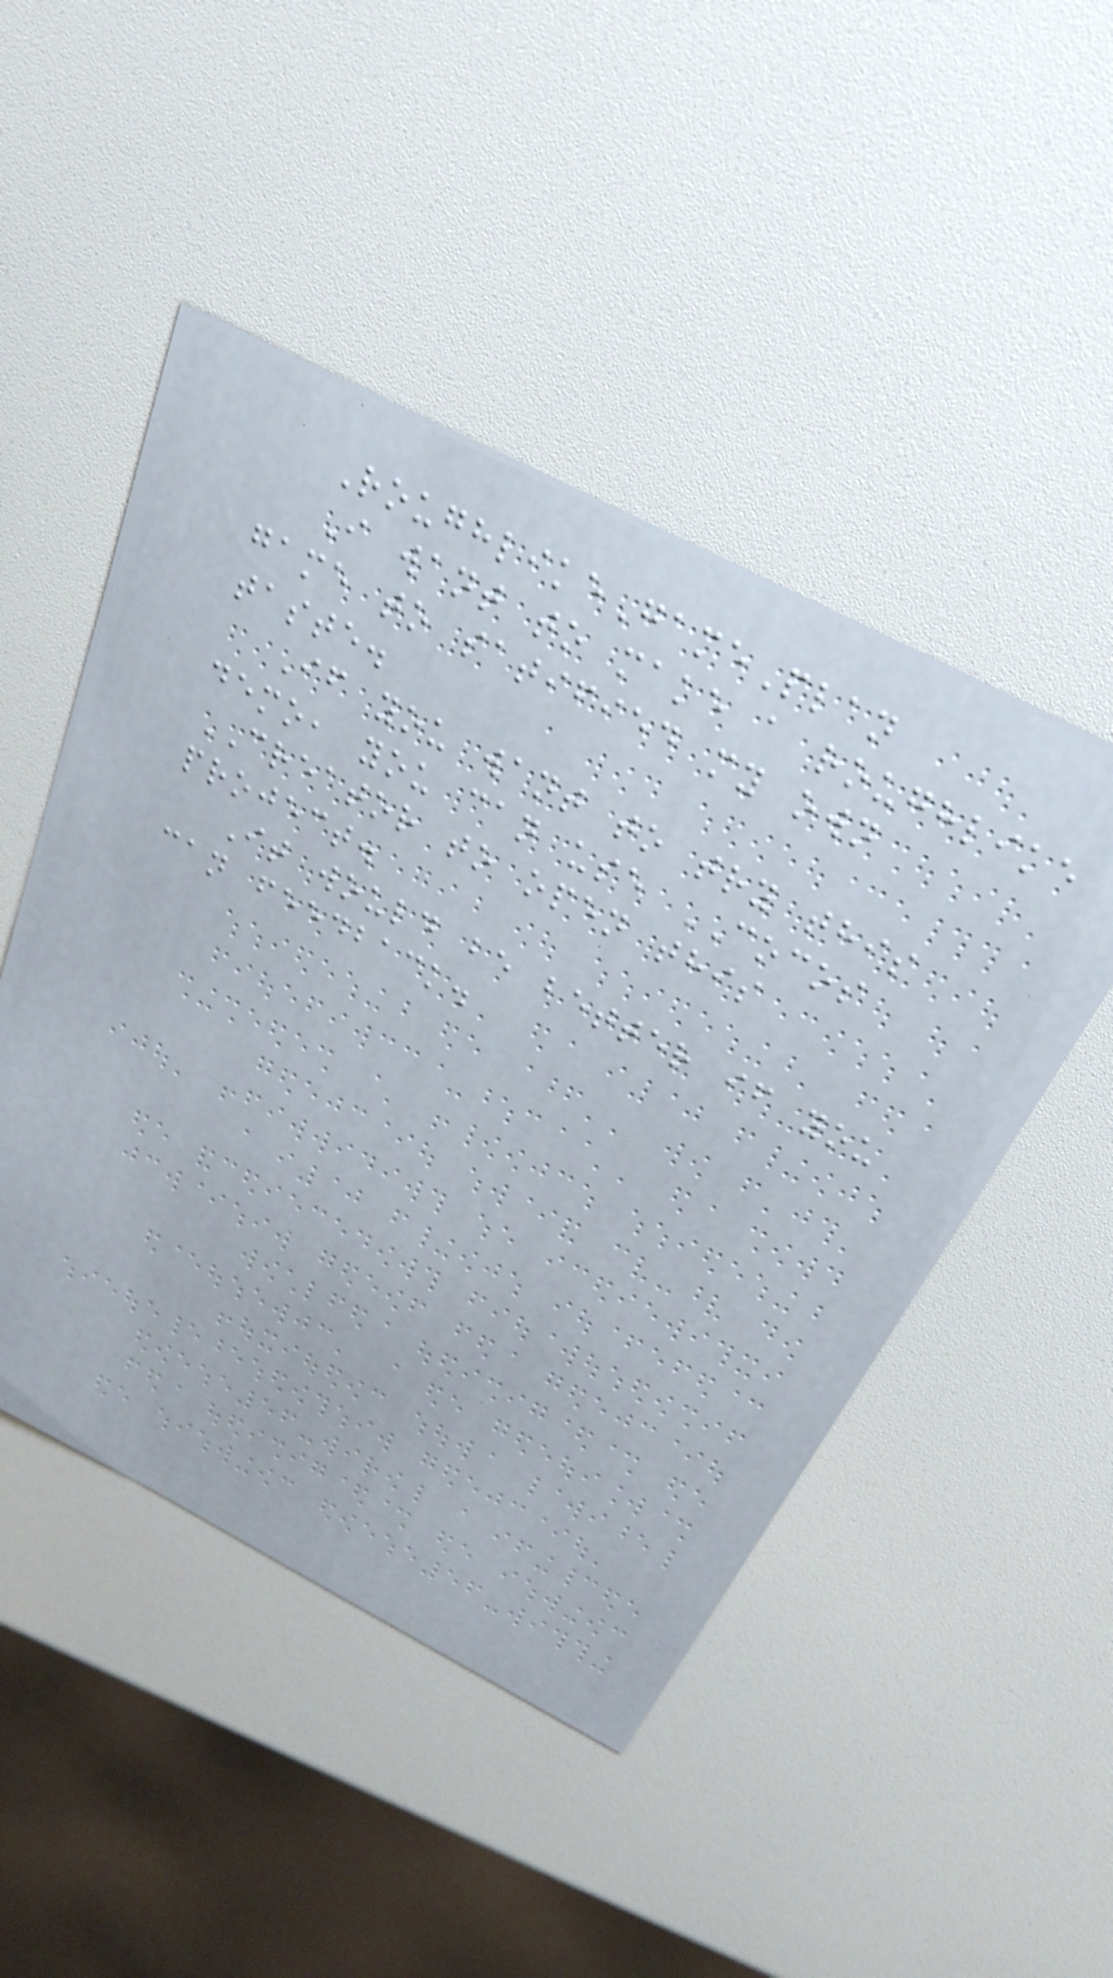RoughlikeGamePlan
I want to make a roughlike
game to satified my own
taste.
If you want to try this
demo, you can use COCOS
CREATOR to open this
project.
It would be better if you
can feedback.
